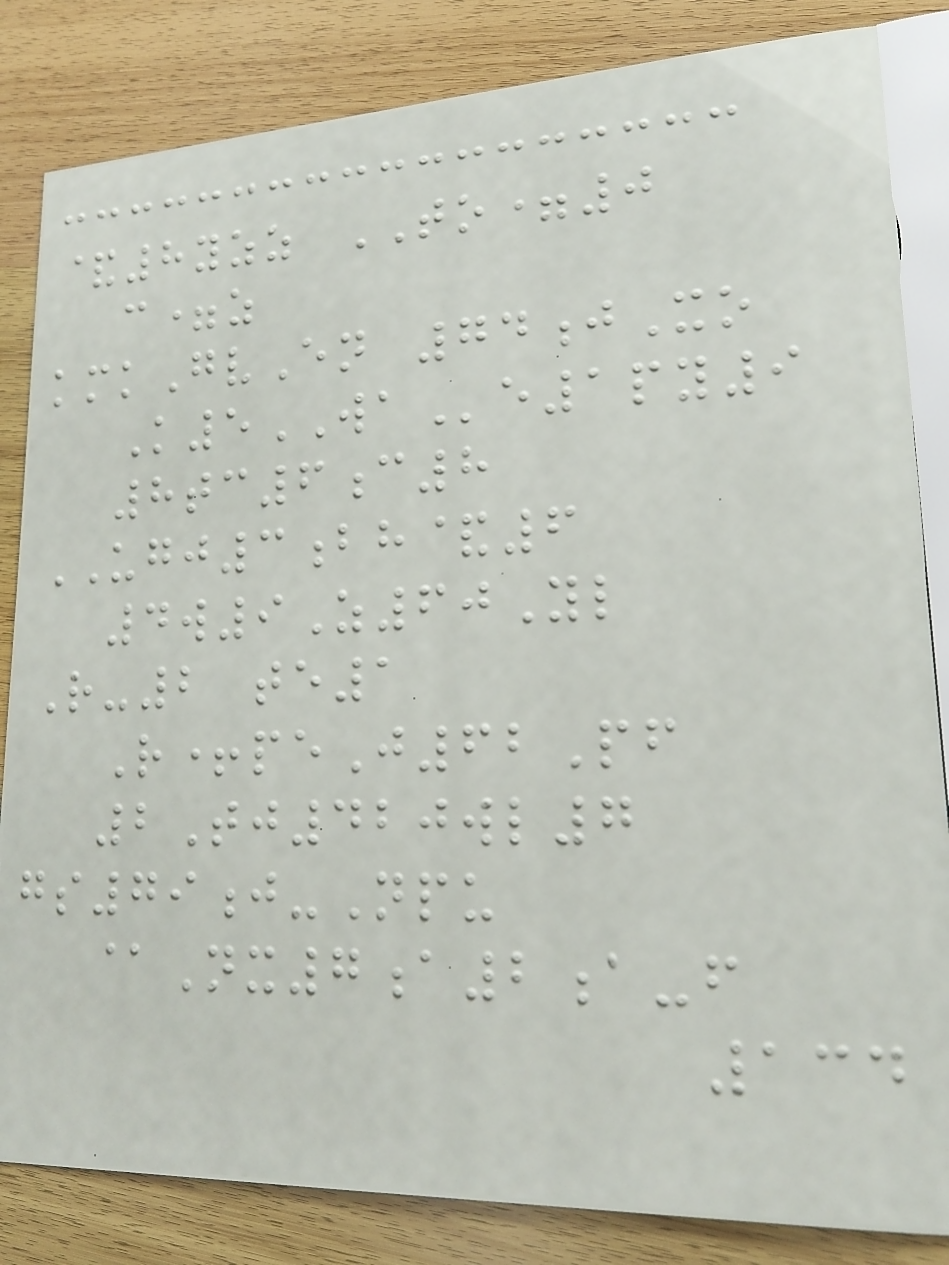&8yzz TO=0
c=z
kmkGvEn 74jXo
K5WAe1py9
8tc6c8
UGJ3bh&6
4w9Z60Yl
R-2 te1
R+peJ62Pf
2Tj420wl7
gs79j-Npu
@Nx7a2a-f
134
